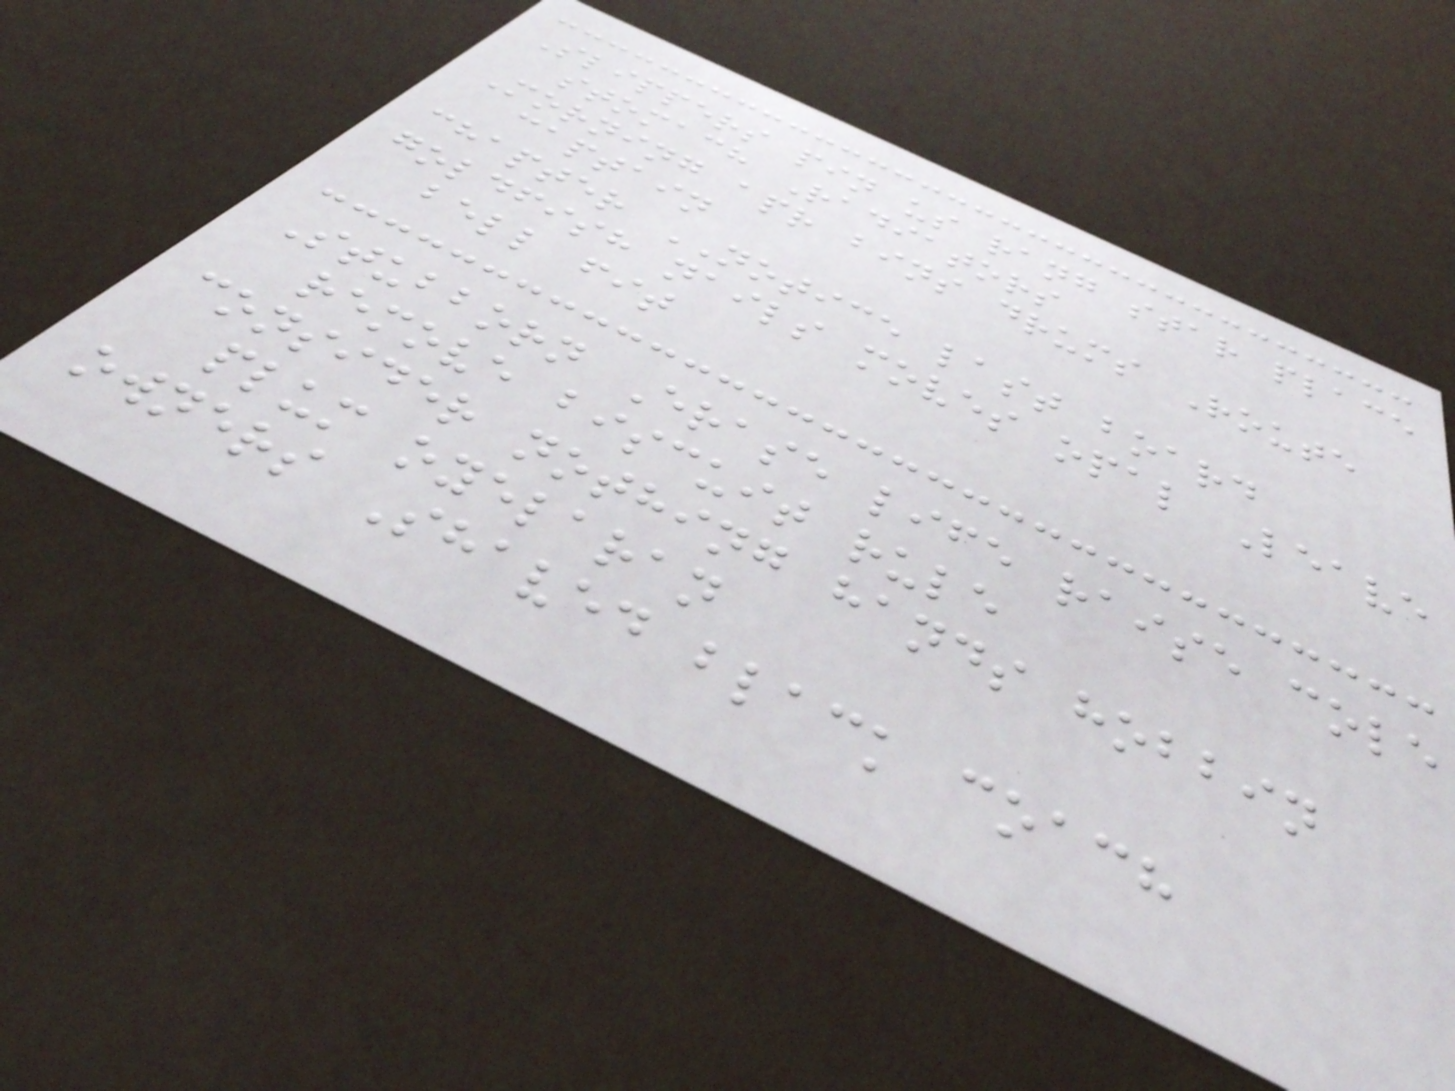Slippers pin us rang star place
stomach Radiators
Morning apr bins drums Route
captain
chapter NOTICE last board
goldfish nails moves opal Leave
bell fit
Stubborn Erase life raise cole
remove biscuit rule
consider nothing hands hobbin
plum oyelaran
owners Shaved black coach
